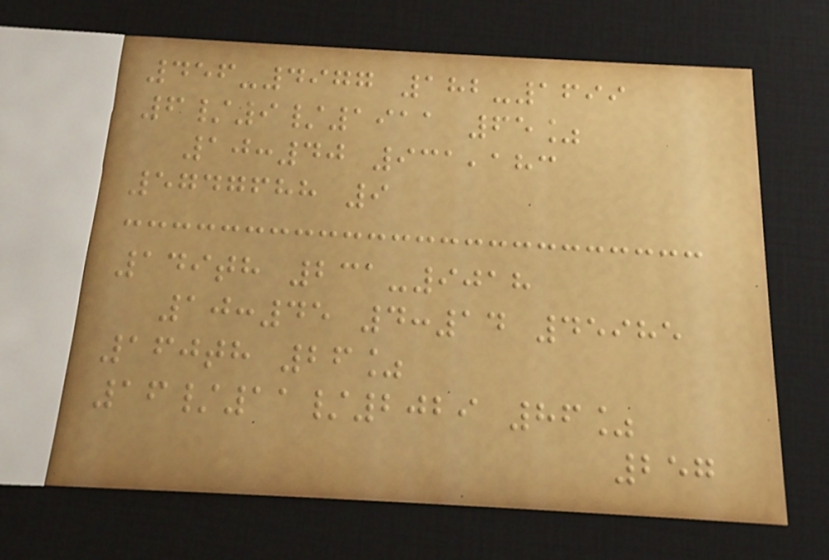456-4977 182-1699
6/9/1911 65%
10:40 931,183
5747688 9
149th 231-9018
10:45 4:14 45985
160th 26%
16/11/2029 86%
257
